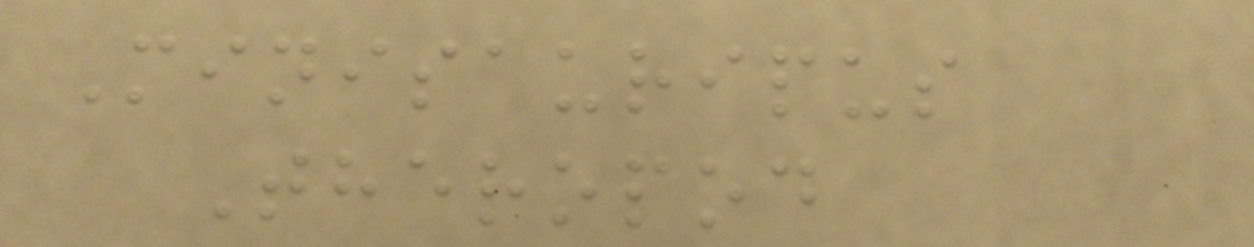Minisauripus
Theropod
